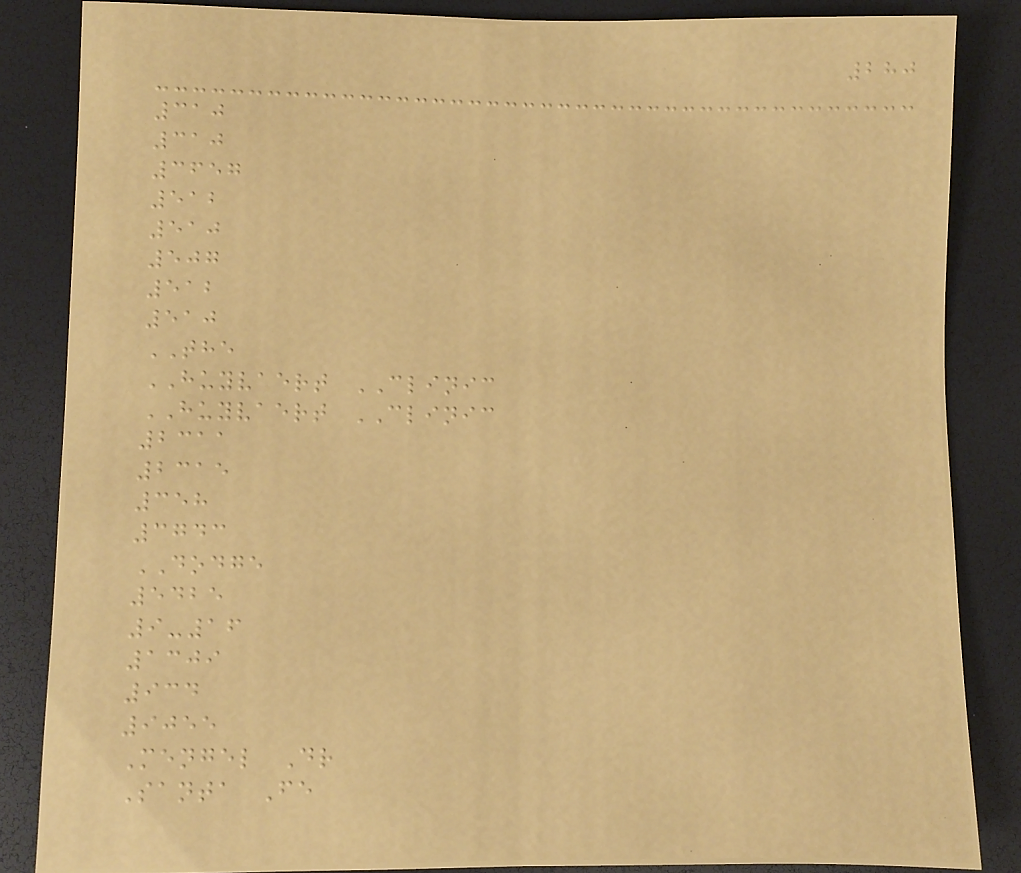280
310
310
3657
512
510
507
512
510
THE
HUYVAERT CLINIC
HUYVAERT CLINIC
2311
2315
358
3743
DODGE
5425
9-16
1309
934
9055
Mengel Dr
Santa Fe
